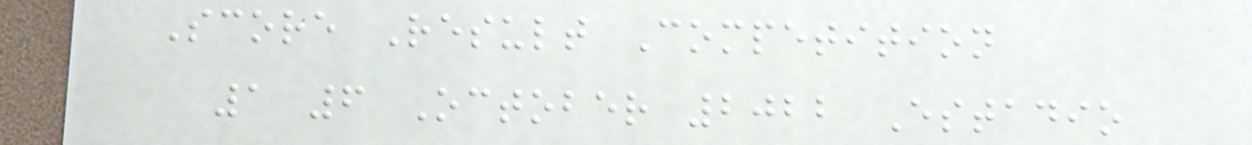Score Result Competition
1 6 October 2022 Estadio
